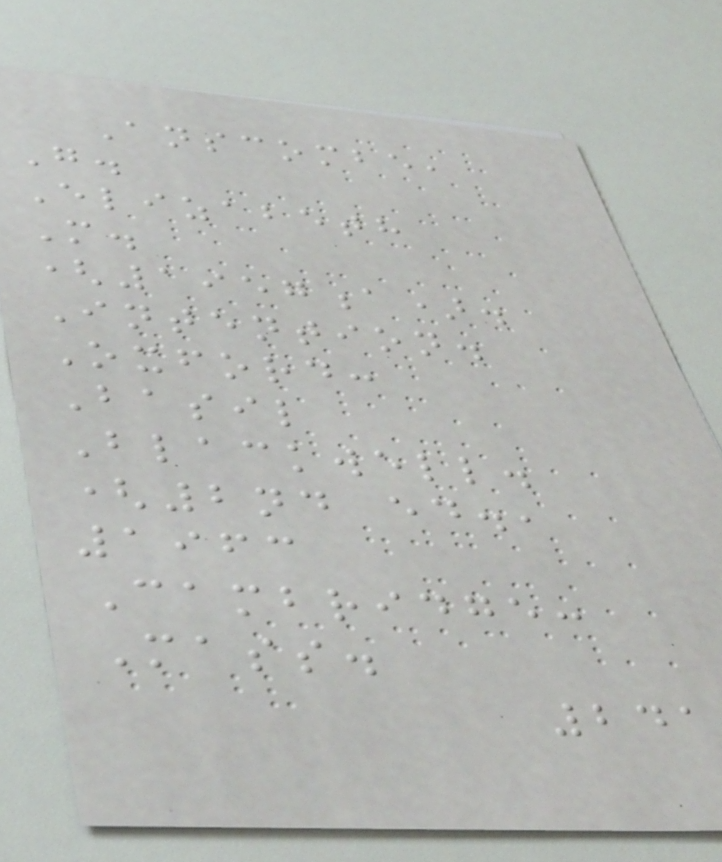Anscombe,
G.
Elizabeth
M.
(1957a).
Intention.
Oxford:
Basil
Blackwell.
(2nd ed.,
1963
Cambridge:
Mass.
241
